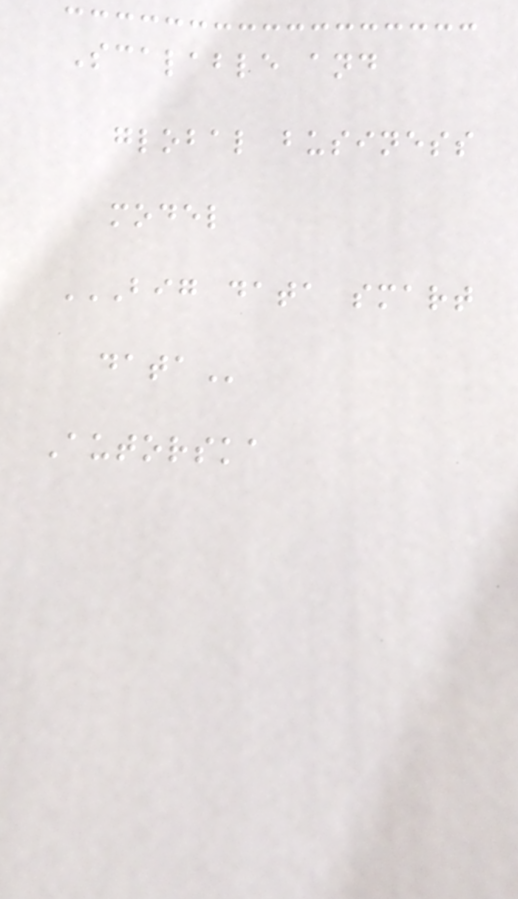Scalable and
global business
model
BIG DATA SMART
DATA
Autorska
